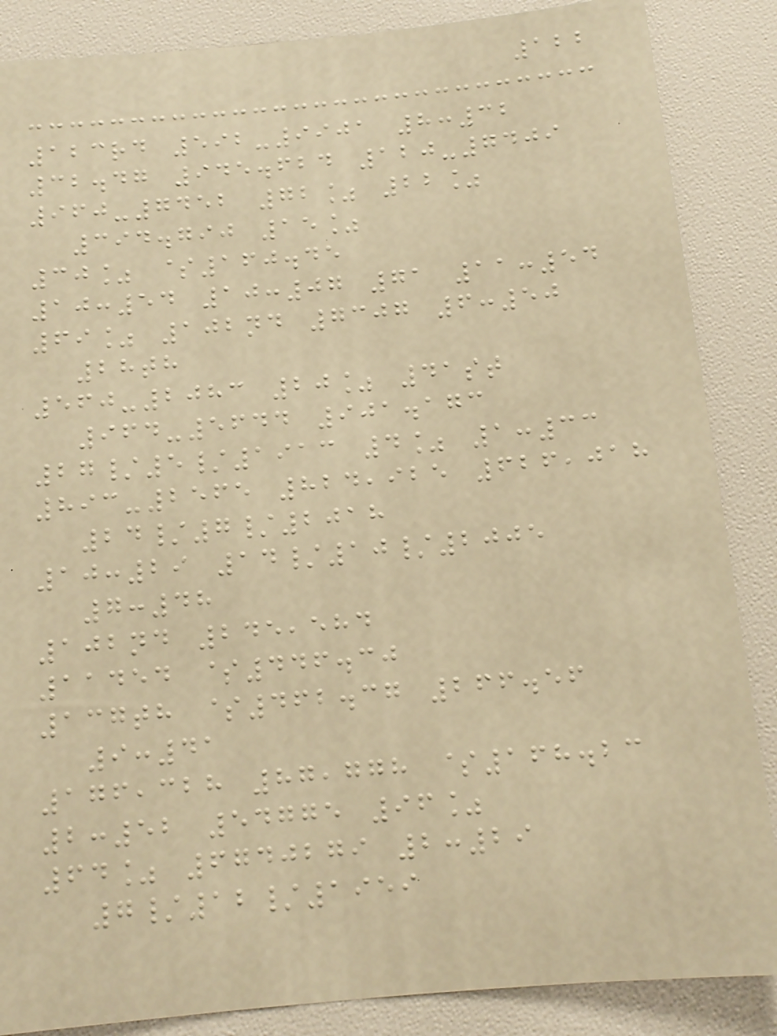122
123rd 592-9901 8:32
32.47 945.624 120-7409
960-7452 72% 22%
394.790 15%
30% $160.45
10:54 10:07 71 11:54
69% 102nd 7307 6:50
28th
560-2083 20% 41st
964-5644 901.173
27/5/1913 4% 1:33
893-2565 824,925 626,018
24/7/2018
10:29 14/10/2005
7:48
102nd 245,584
11454 $446.30
137th $462.37 266.56
9:41
176,328 87,778 $168.23
2:52 54775 96%
64% 6740279 2:29
7/12/1959
